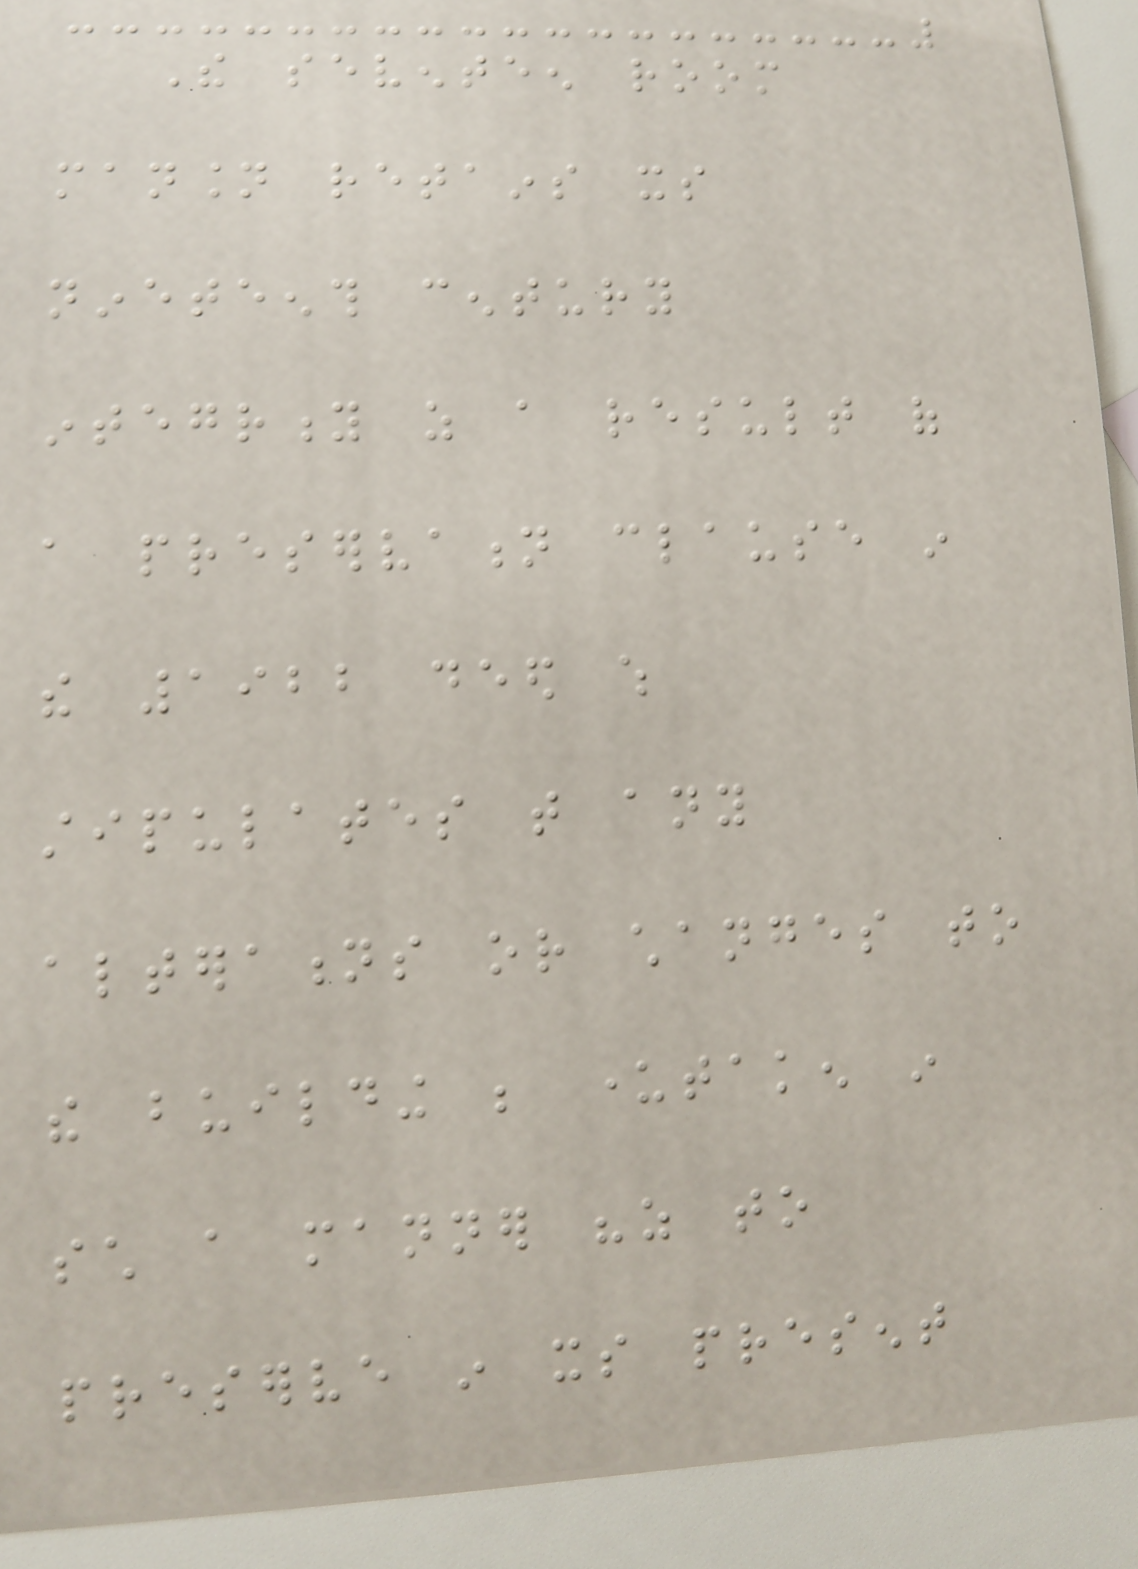The seventeen room
mansion retains its
nineteenth century
integrity as a result of
a preservation clause in
the 1922 deed which
stipulates that any
alterations or changes to
the building be undertaken in
such a manner "as to
preserve in its present
